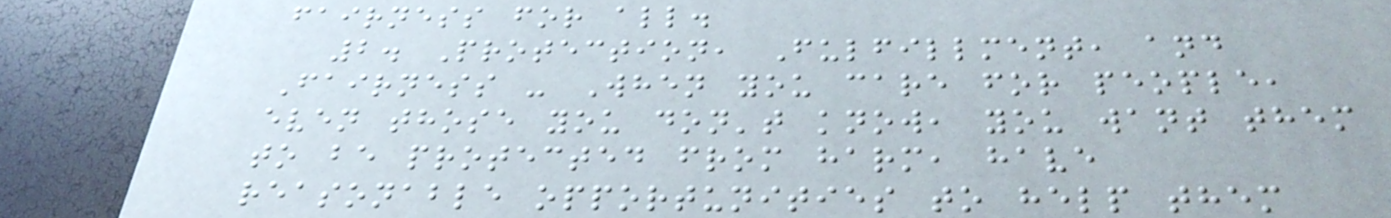fairness for all.
2. Protection, Fulfillment, and
Fairness - When you care for people,
even those you don't know, you want them
to be protected from harm, have
reasonable opportunities to help them
